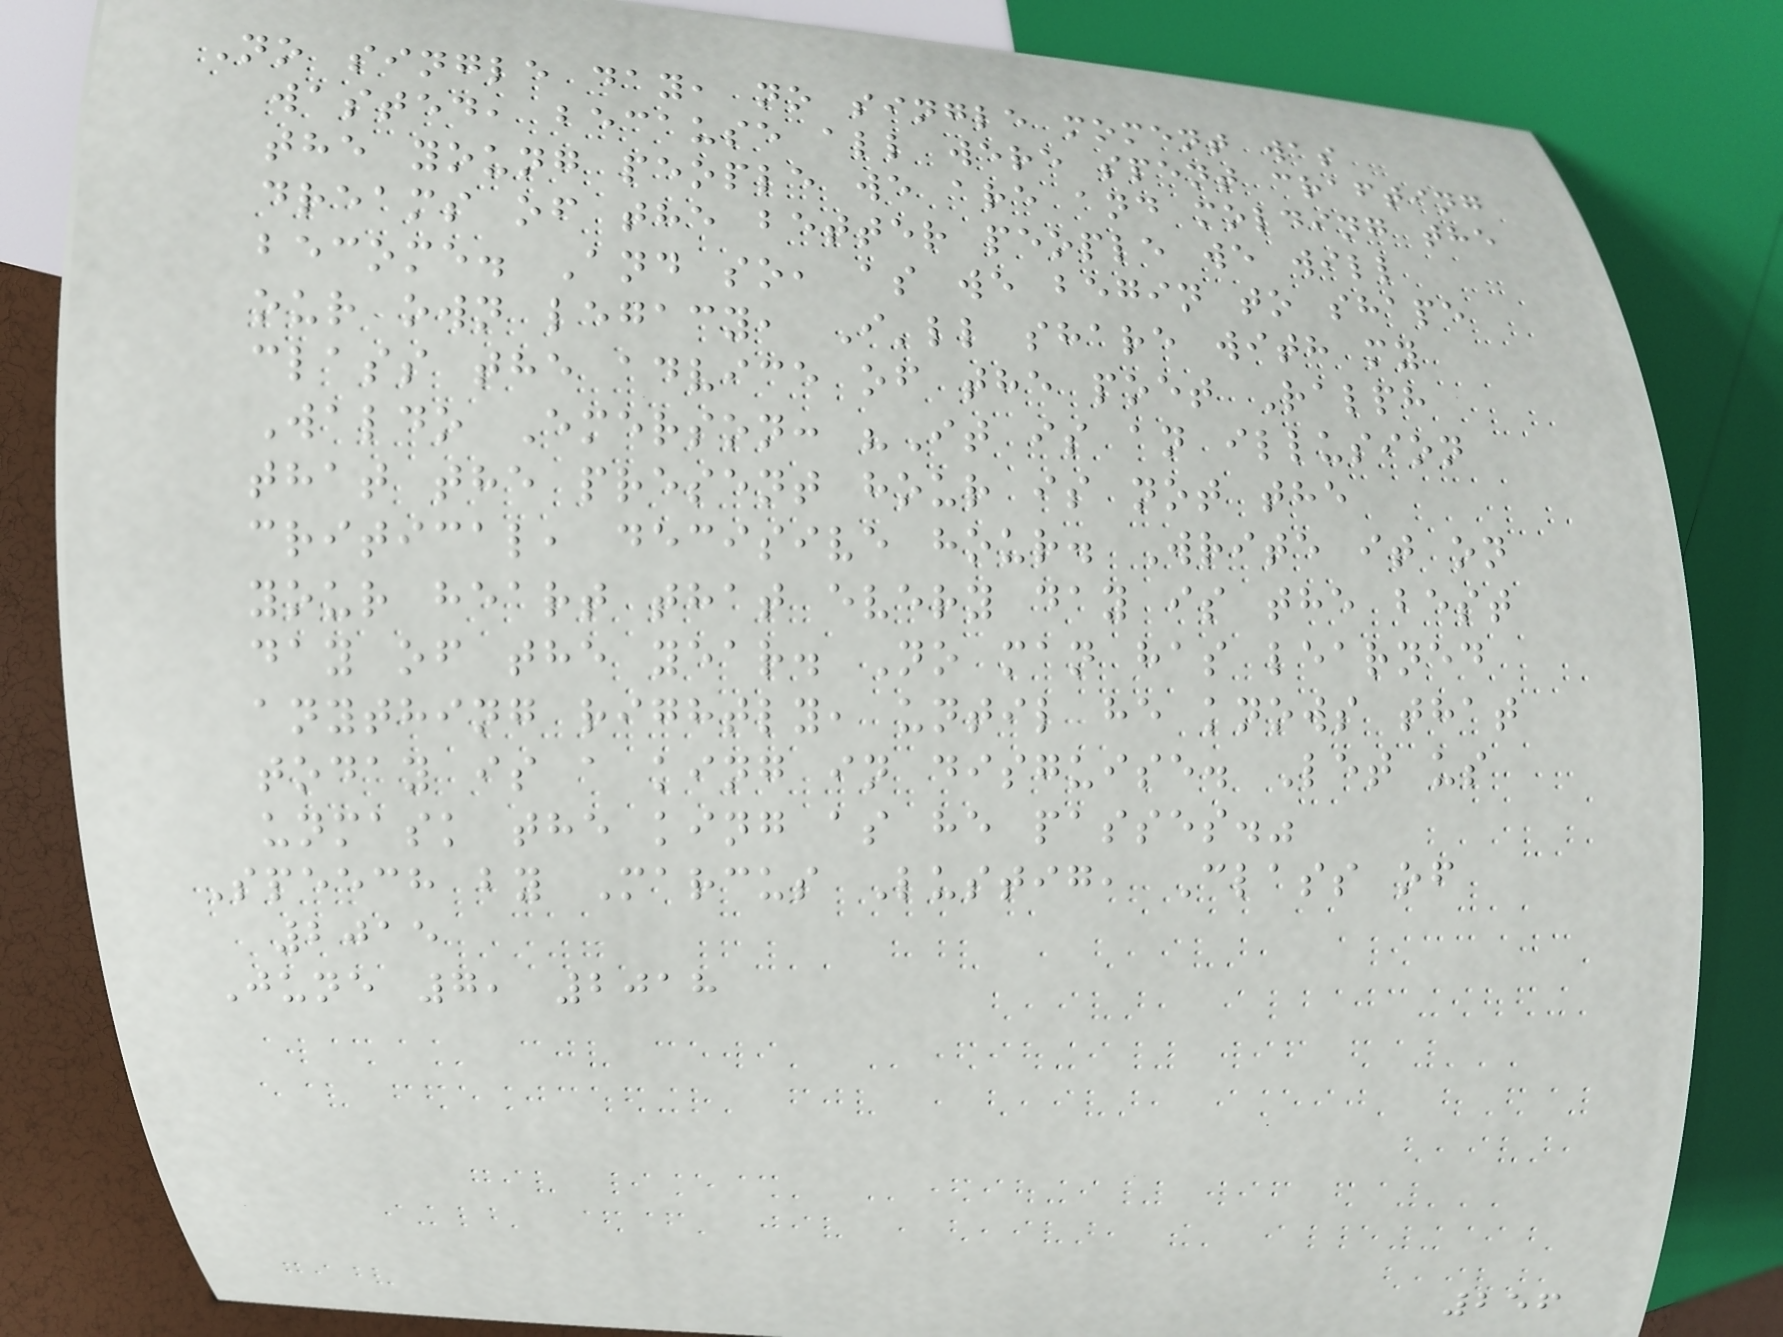No single day, no single moment was
wasted, because all were spent crafting
the young people we are and molding the
dreams of the better people we will
become. And so, as we begin to shape
our own legacy, I'll share with my
class the advice of the poet Ralph
Waldo Emerson: "It is an illusion
that the present hour is not the
critical, decisive hour. Write it on
your heart that every day is the best
day of the year. No man has learned
anything rightly, until he knows that
today is a king in disguise. Let us
unmask the king as he passes."
Speech by Marcus Lustig, Class of
2015
June 7, 2018
256
